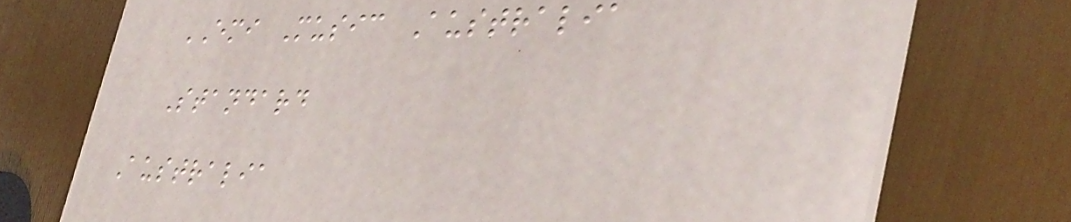EMI Music Australia
Standard
Australia
